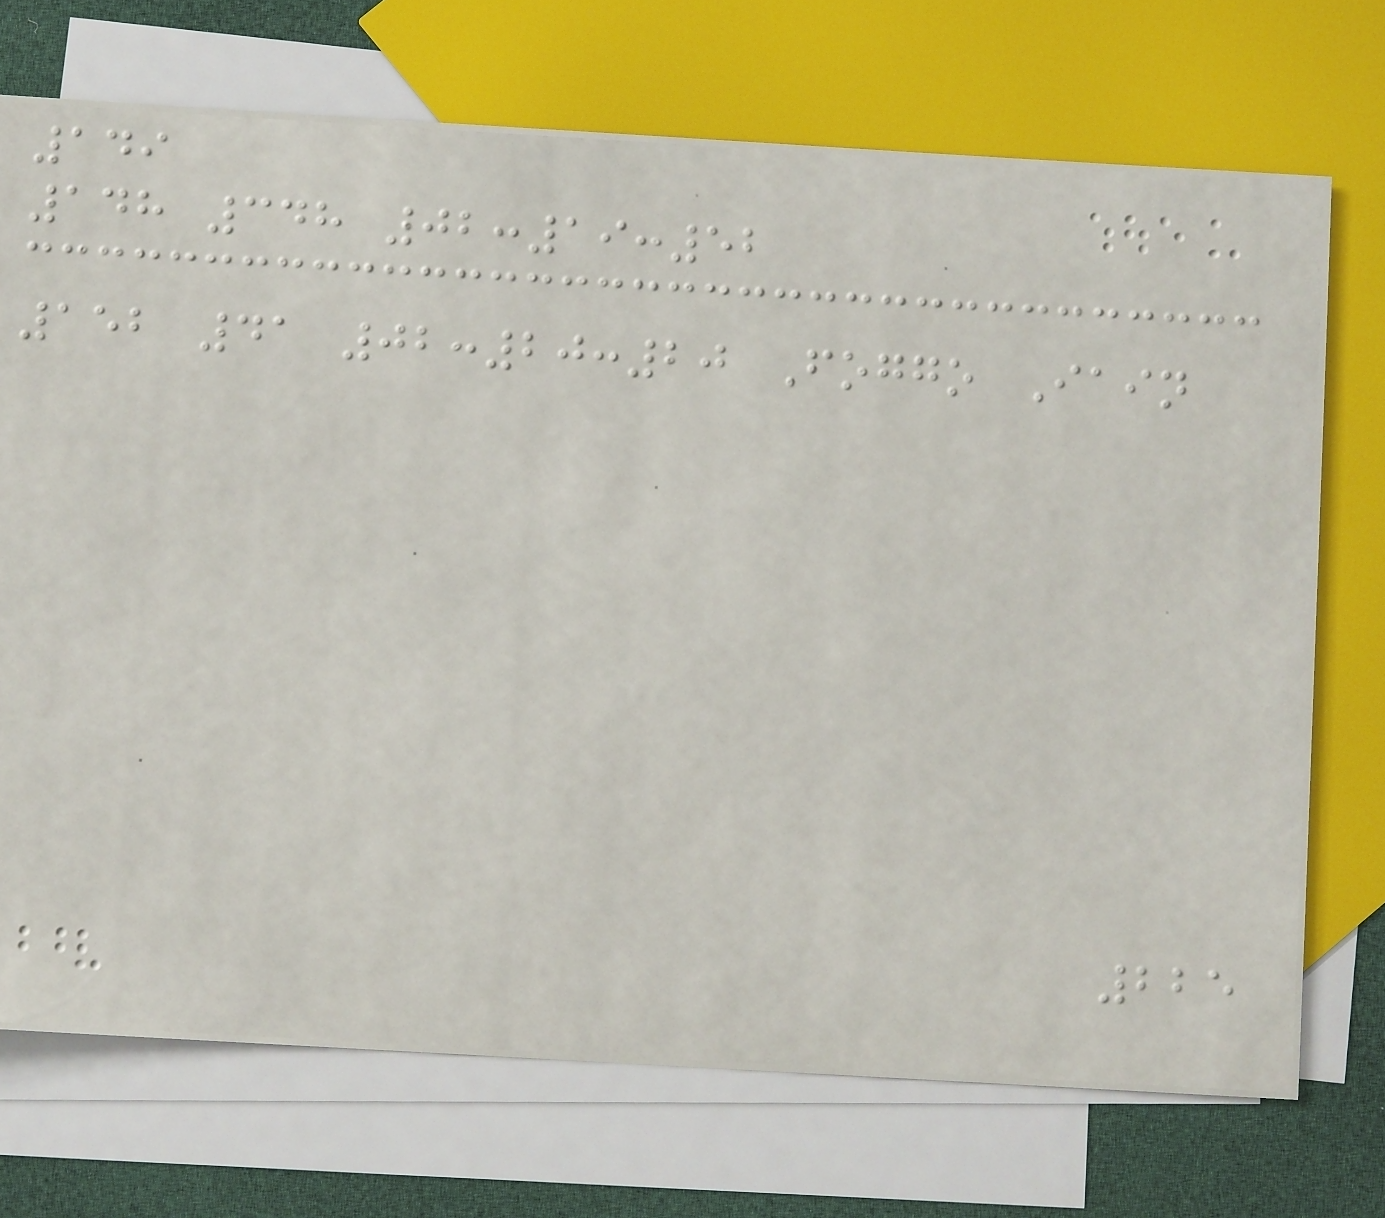149
148 348 02:19:52
152 41 02:20:20 Foggo Iain
225
